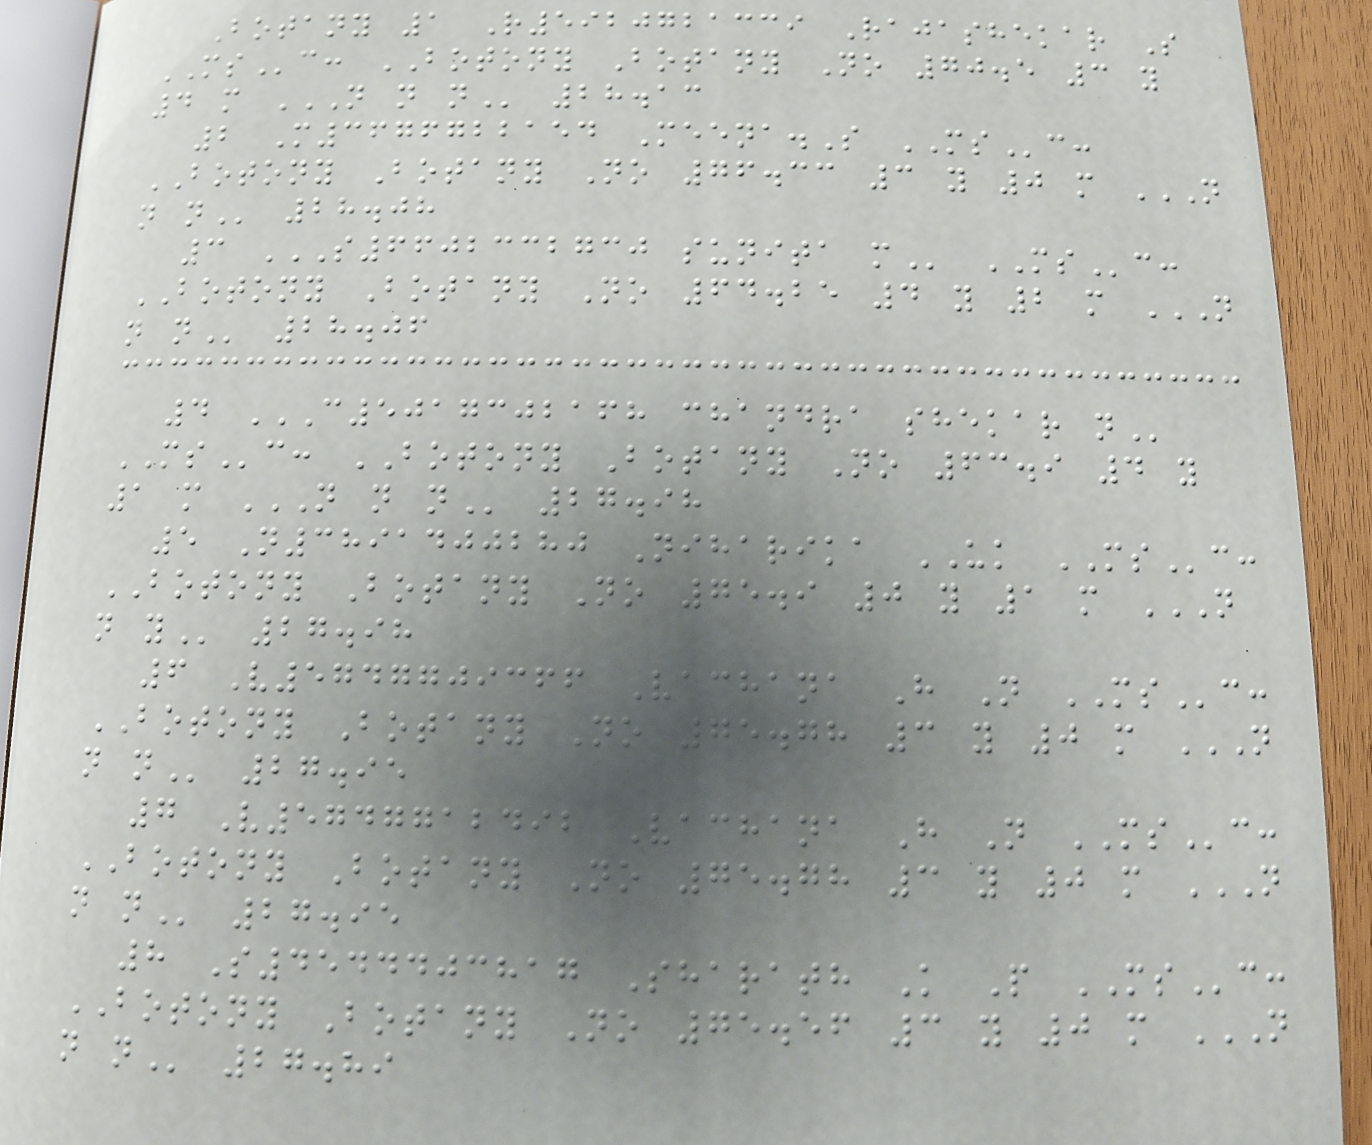Botany 1 R5920721339 Rajashekar S
MSc: BOTONY Botany No 70.5 3 y
4 m N N N 28.13
2 M3676722154 Meena.S MSc:
BOTONY Botany No 76.33 3 y 0 m N
N N 28.08
3 S6602332730 SUNITA M MSc:
BOTONY Botany No 64.25 4 y 2 m N
N N 28.06
4 C5017302168 CHANDRA SHEKAR N
MSc: BOTONY Botany No 63.9 4 y
1 m N N N 27.98
5 N3891400280 Niharika UK MSc:
BOTONY Botany No 75.9 0 y 1 m N
N Y 27.98
6 V5747709366 Vachana H N MSc:
BOTONY Botany No 75.78 3 y 0 m N
N N 27.95
7 V5747712492 Vachana H N MSc:
BOTONY Botany No 75.78 3 y 0 m N
N N 27.95
8 S4544403817 Sharath K P MSc:
BOTONY Botany No 75.56 3 y 0 m N
N N 27.89
